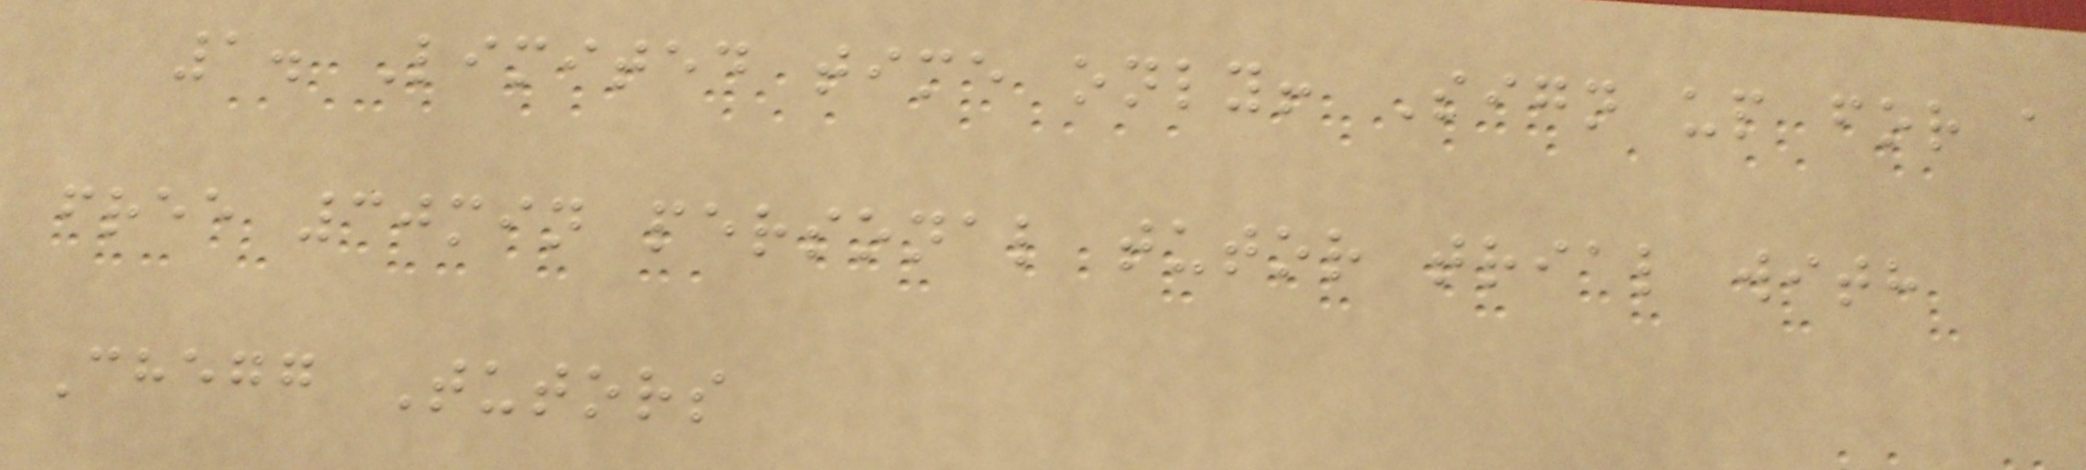1. Limited time only! Sign up for a
free 30min personal tutor trial with
Chegg Tutors
